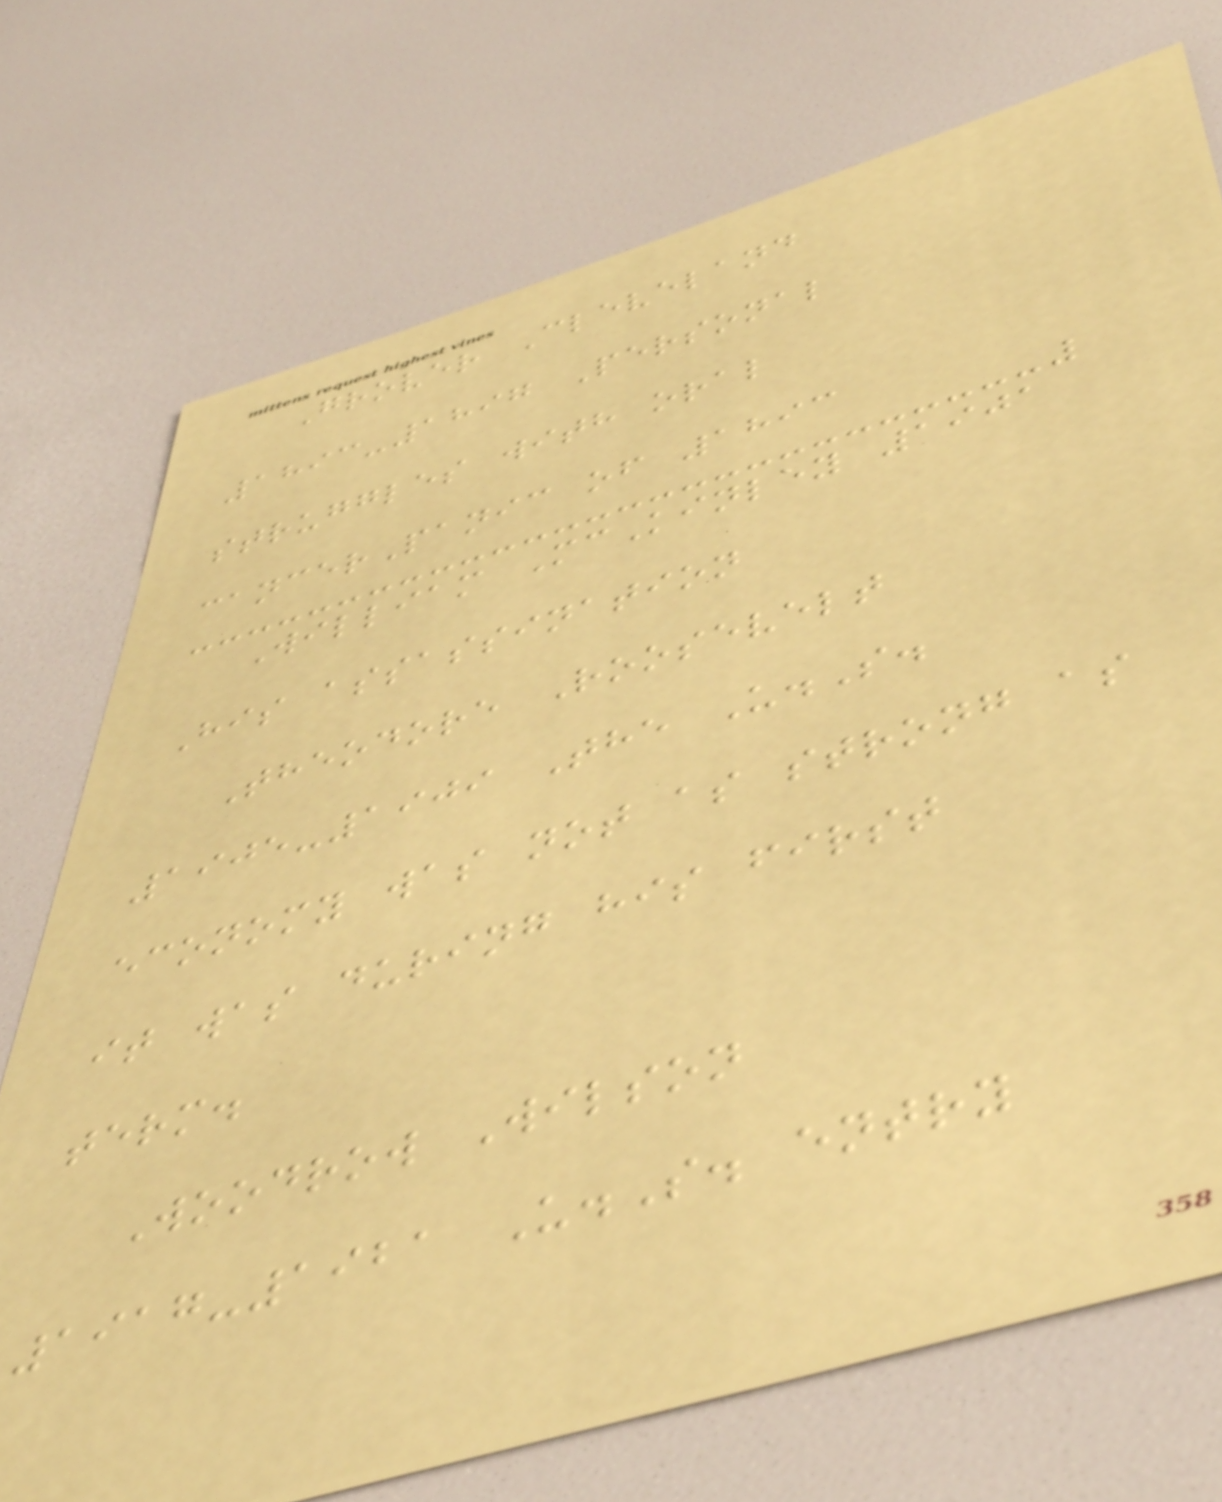Grover Cleveland
1893-1897 Personal
struggles with oral
cancerPanic of 1893
William McKinley 1901
His assassination
Theodore Roosevelt
1905-1909 The U.S.
economy was not as strong as
it was during his first
term.
Woodrow Wilson
1917-1921 U.S. entry
